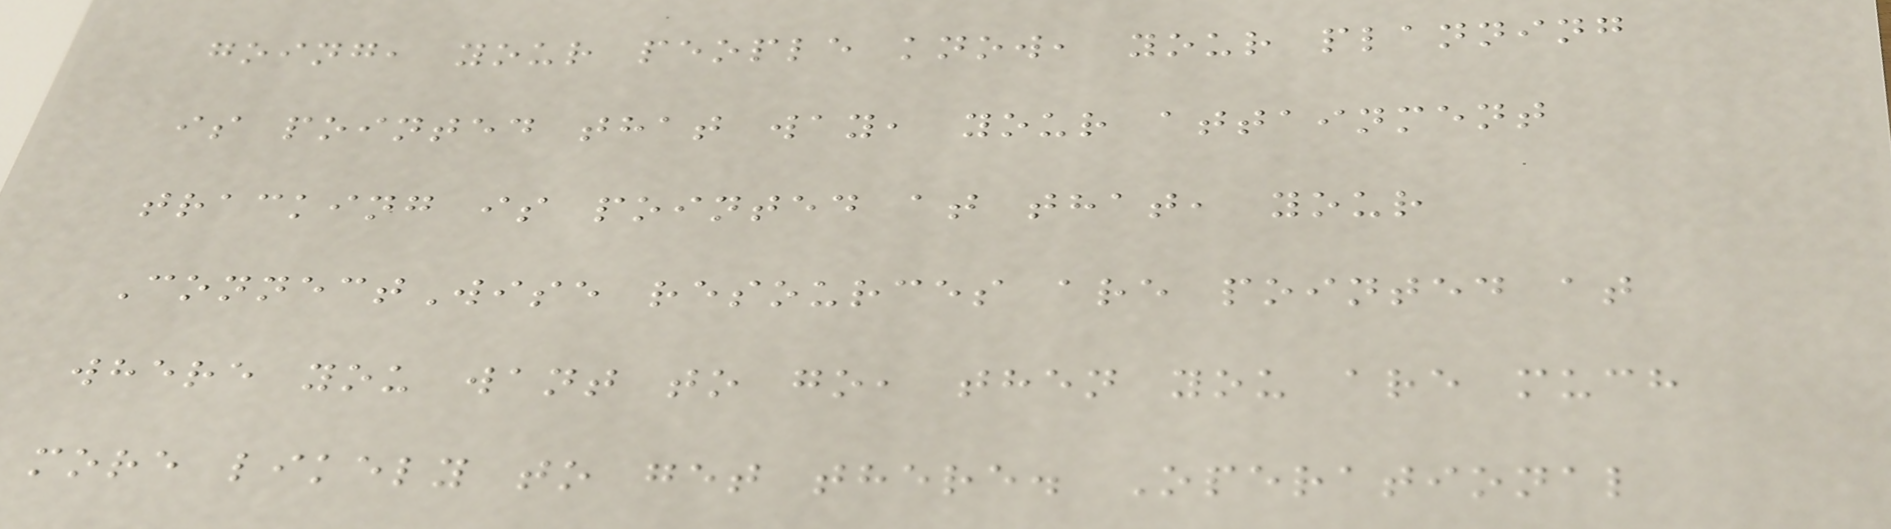going, your people know, your planning
is pointed that way, your attainment
tracking is pointed at that, your
ConnectWise resources are pointed at
where you want to go, then you are much
more likely to get there. Operational
